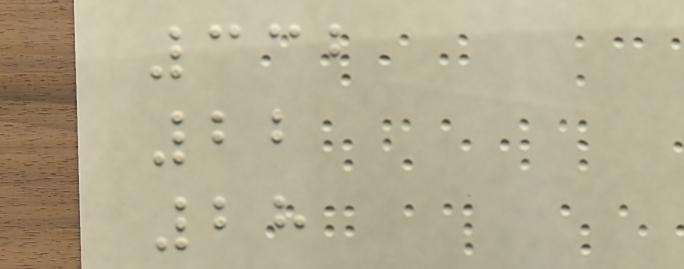332
22
28
